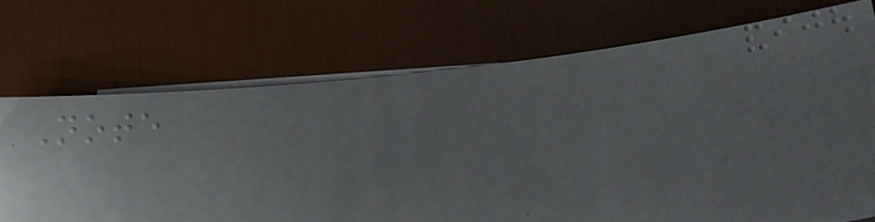Note
